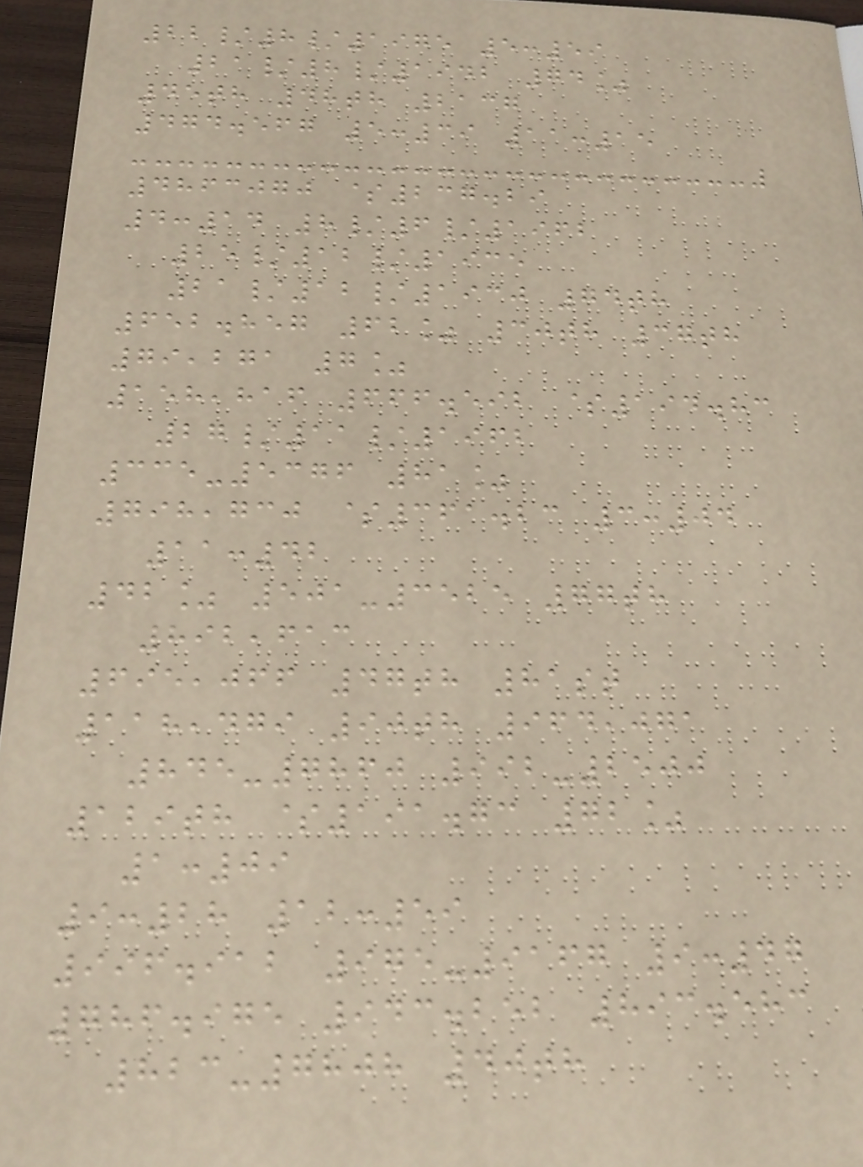22/8/1975 5:59
21/8/1942 74%
45th 48th 2137
474.567 5:39 11:15
4863070 $237.29
4:14 8/6/1962
25/12/1935
21/12/1930 74th
652.857 62% 30th 37th
79,271 7%
158,816 666.592 $194.83
27/11/1962
335-5376 81%
798,730 $361.23 3:04
11:42
42% 501-3525 77th
892,613
695,066 47th 81st
118,479 90th 964,071
845-7860 992-2500
129th $191.73 72%
1:09
9:28 12:59
996.912 975-9167 9:47
786.975 943.252 893.583
823-7808 40th
